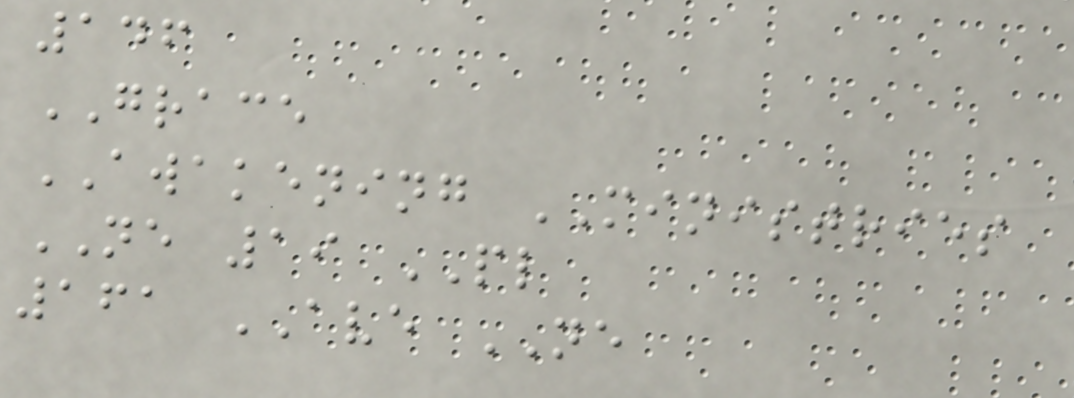146
GRACE
AWAKENING MINISTRIES
NE 19 PL
161 AVE NE
